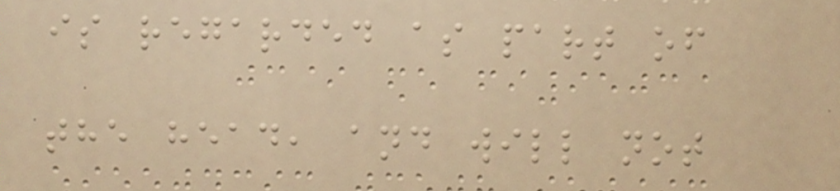is regarded as part of
the head, and will not
